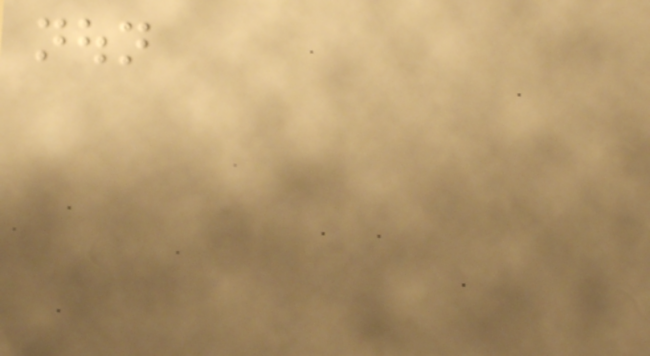noun
